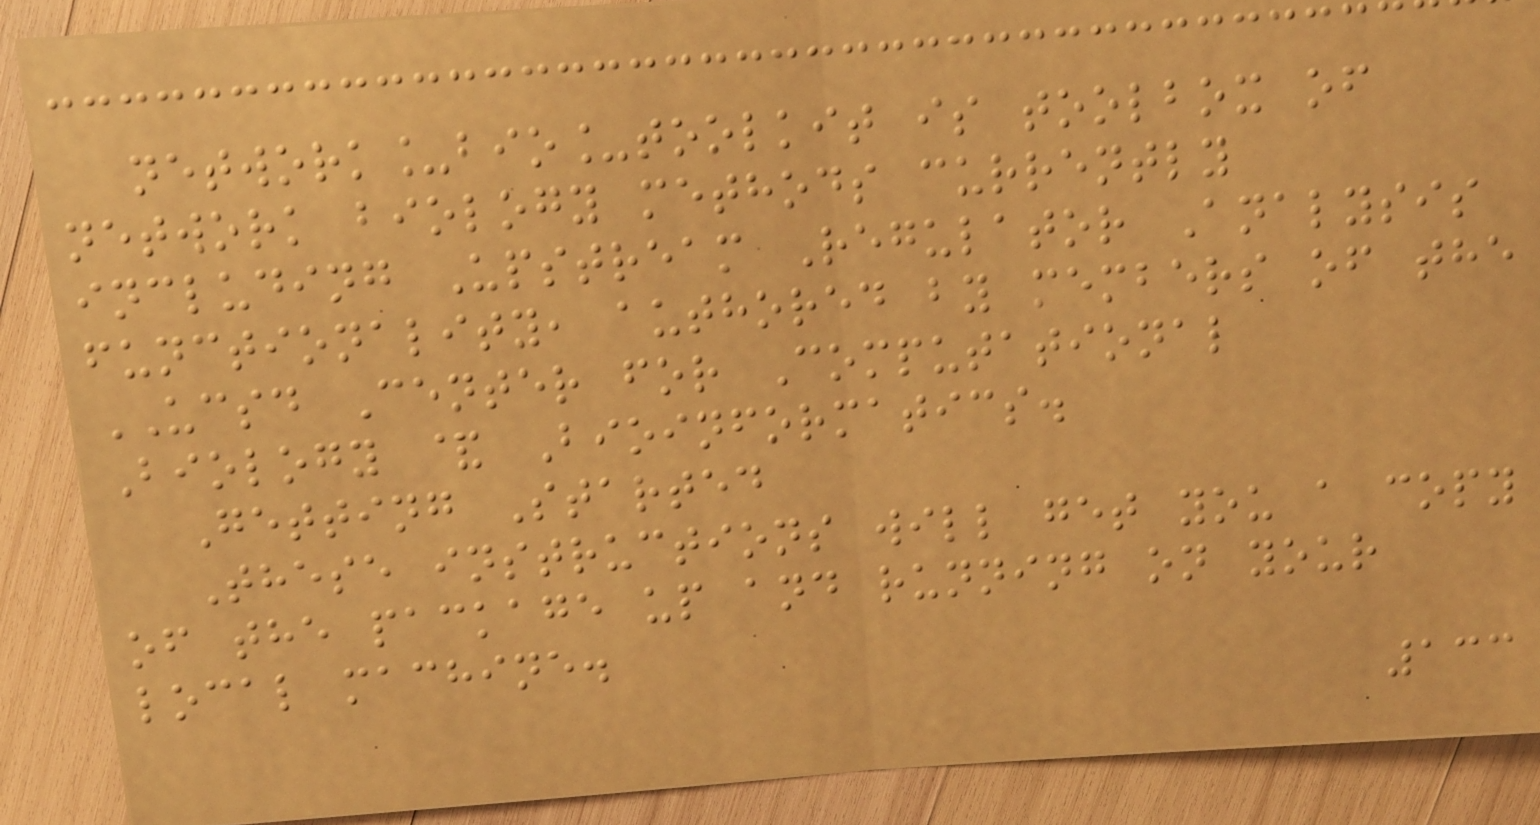network_bio_toolkit is toolbox of
network biology methods currently
including Upstream Regulator Analysis
functionality, authored by members of the
UCSD Center for Computational
Biology & Bioinformatics.
Getting Started
These instructions will get you a copy
of the package up and running on your
local machine.
133
